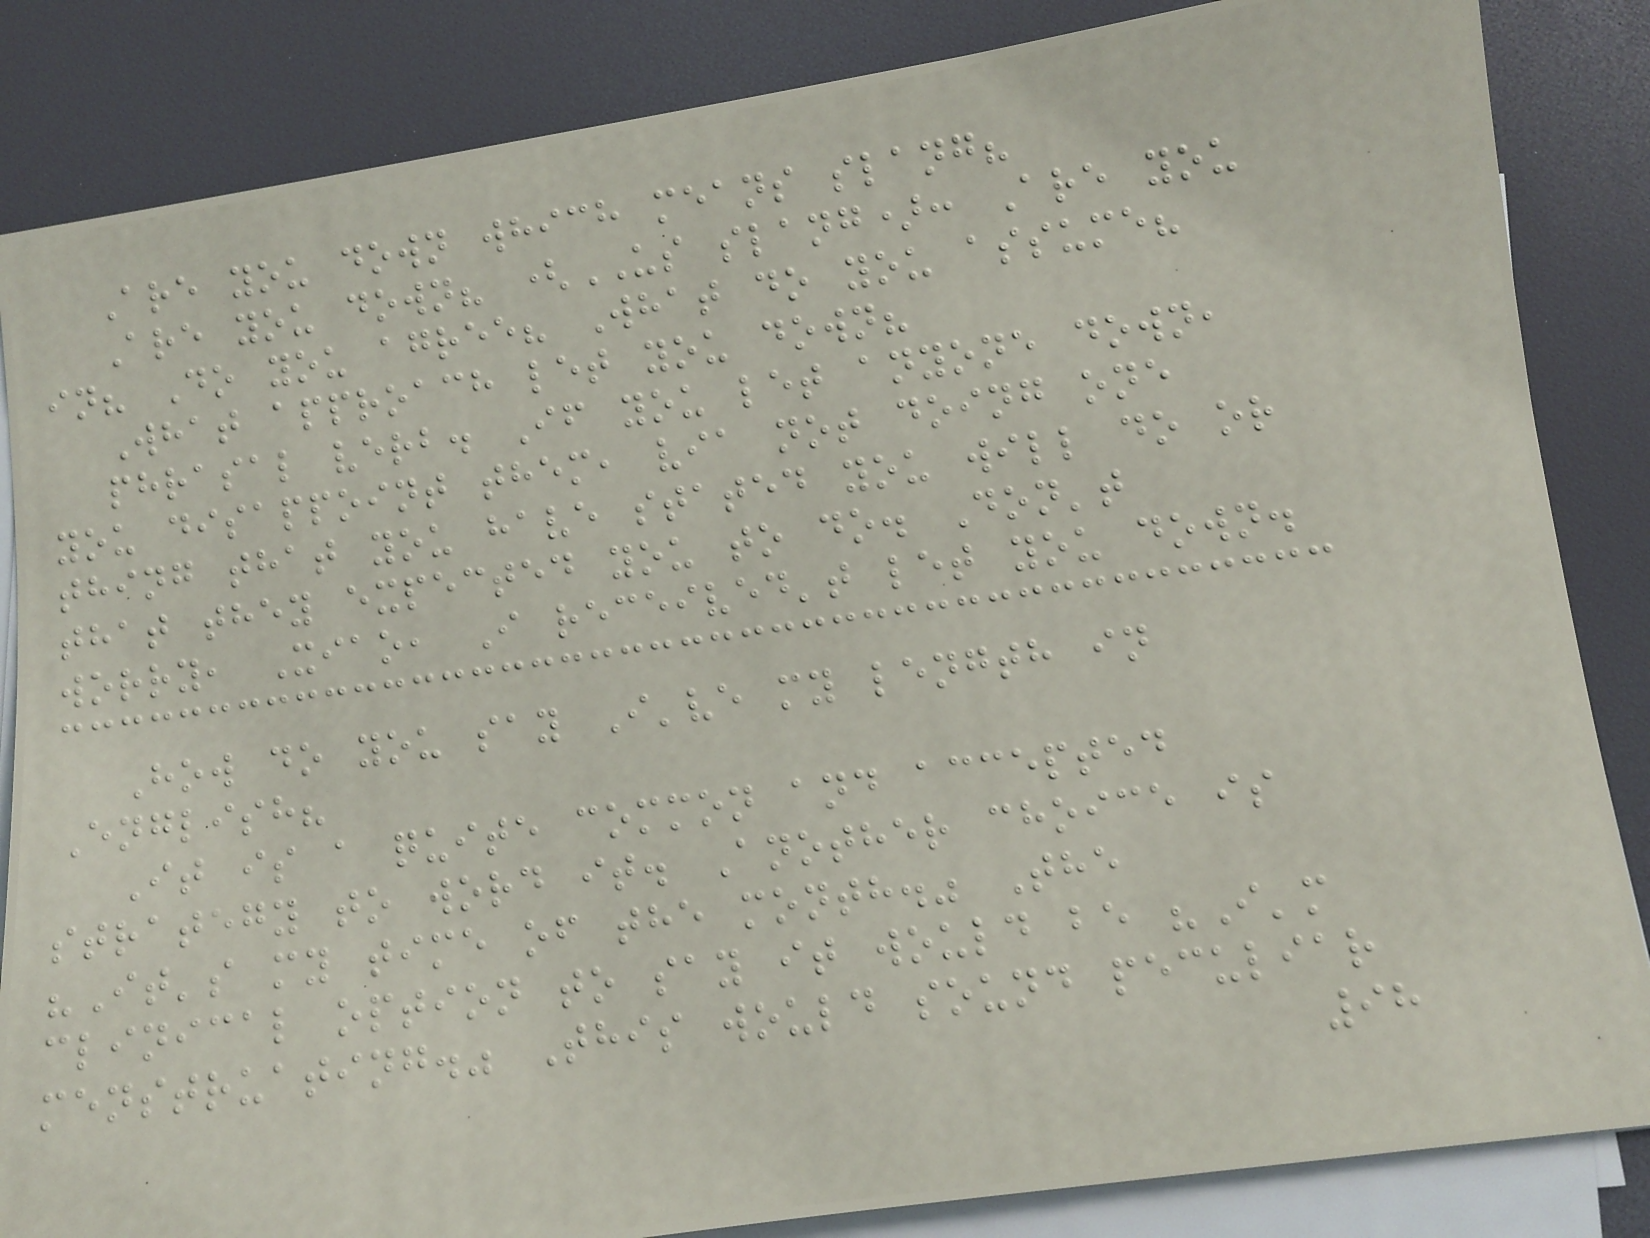Are you down which means slang?
Are you down? (US slang): Are you
in? Do you agree? What do you assume?
What approach let you down?
phrasal verb. If you let anyone down,
you disappoint them, via not doing one
thing that you have stated you will do or
that they expected you to do. Don't
worry, Xiao, I received't let you down.
How do you say I've my length in
English?
It is a quite common and accepted
strategy to word it. Another choice is
"It's my time of the month." The
clinical option to say it would be "I'm
menstruating." This would sound peculiar
98
